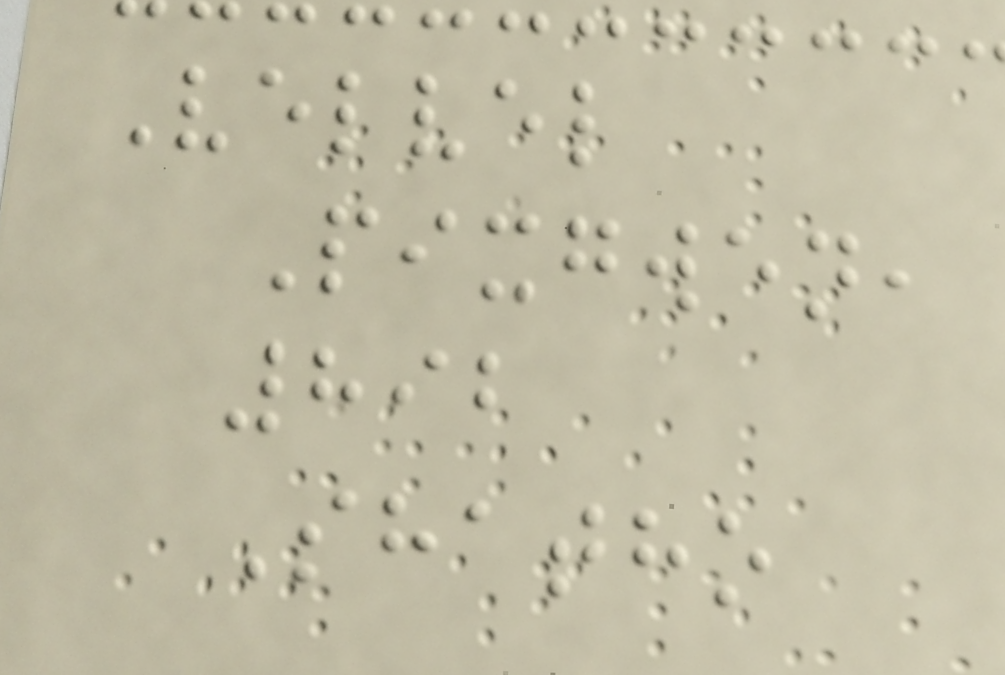Velvel
Pixgwen,
892
Shatho
